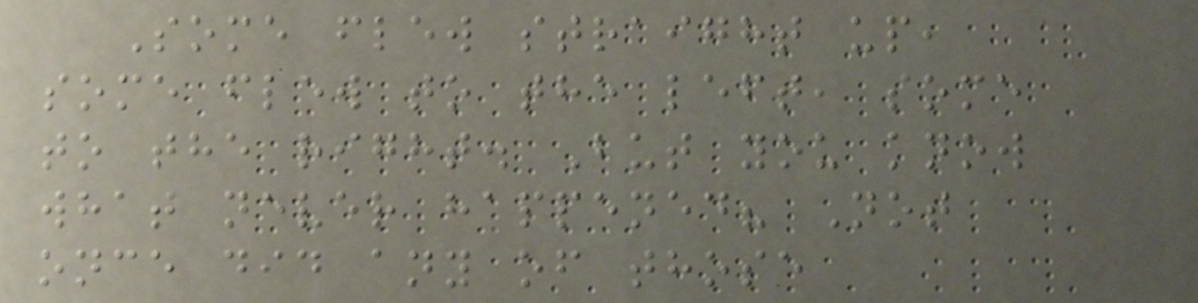Some flew straight up,
some flew to the left, some
to the right. But you know
what never happened? Not
once did any of those
